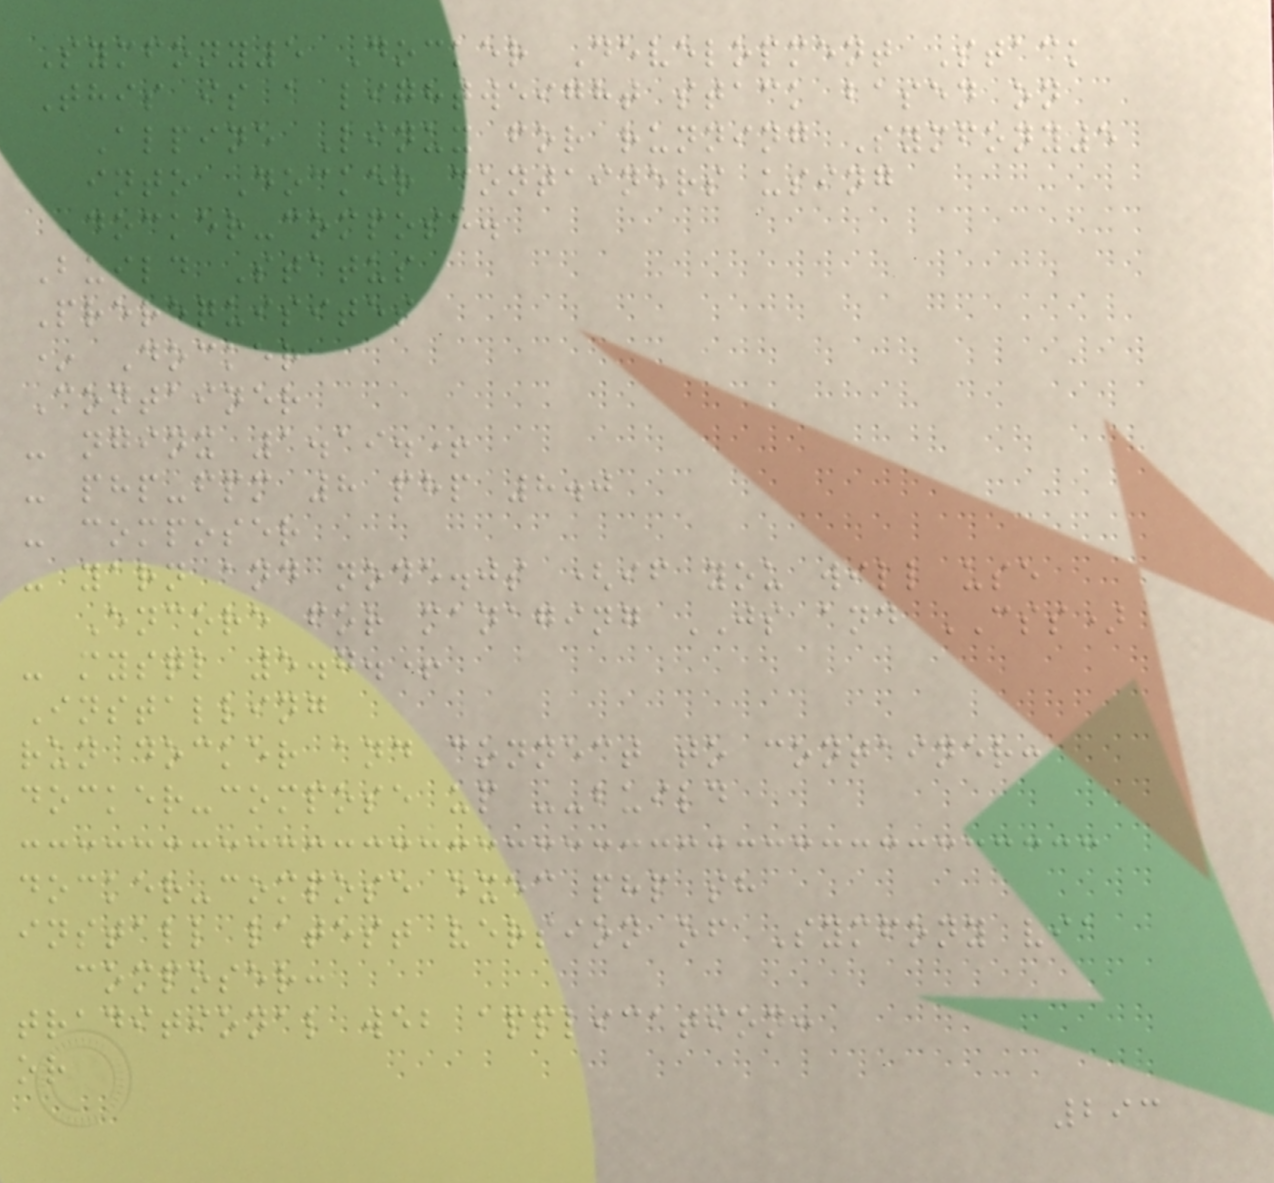Symfony5 Docker Development Stack
This is a lightweight stack based on
Alpine Linux for running Symfony5
into Docker containers using
docker-compose.
Build Status
Prerequisites
* Docker
Container
- nginx 1.19.+
- php-fpm 8 php 8.0
- composer
- yarn and node.js (if you will use
Encore for managing JS and CSS)
- mysql 5.7.+
Installing
run docker and connect to container:
docker-compose up --build
docker-compose exec php sh
install latest version of Symfony via
composer:
traditional web application:
or
293
